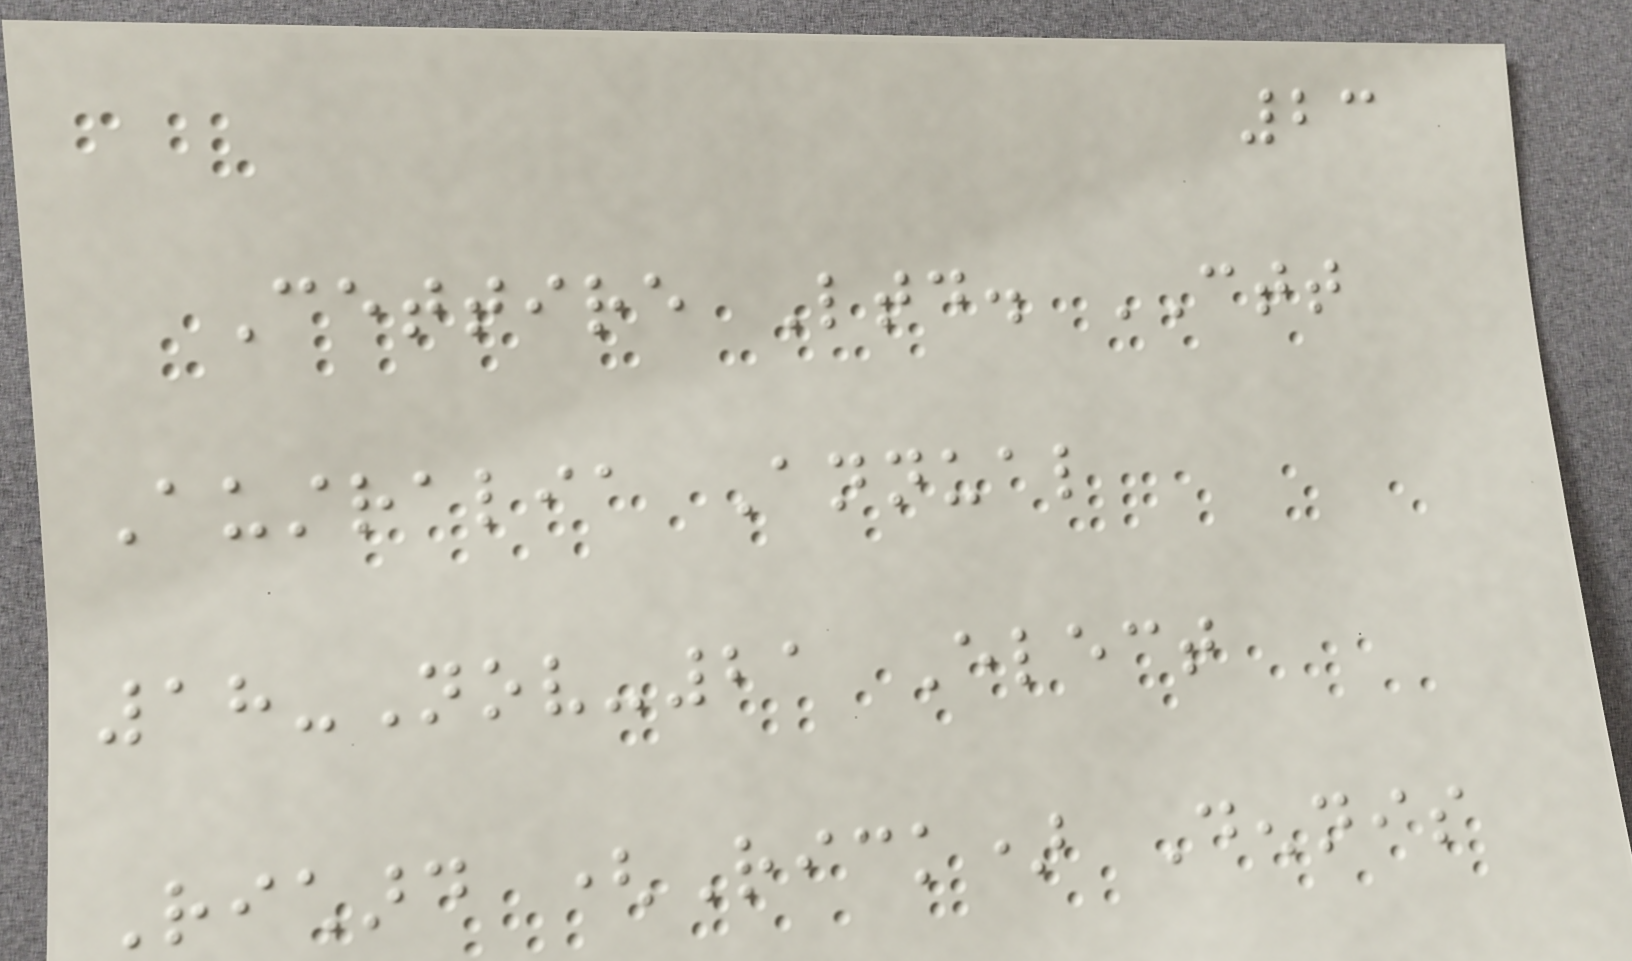23
Cettire Ltd. CTT
Australia Annual
18-Nov-21 Elect
Richard (Rick) Dennis
